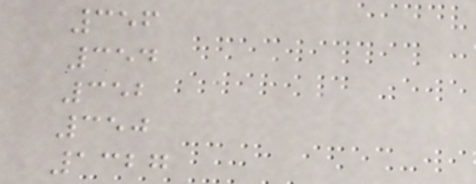356
354
352
350
1327
